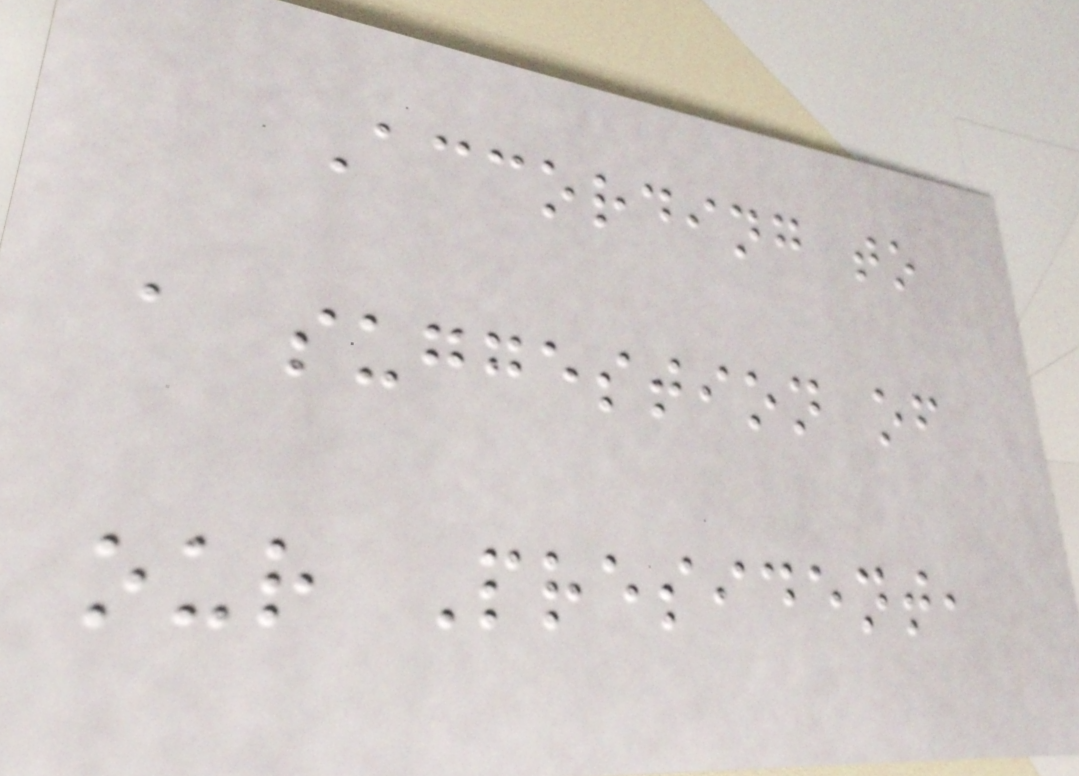According to
a suggestion of
our President,
